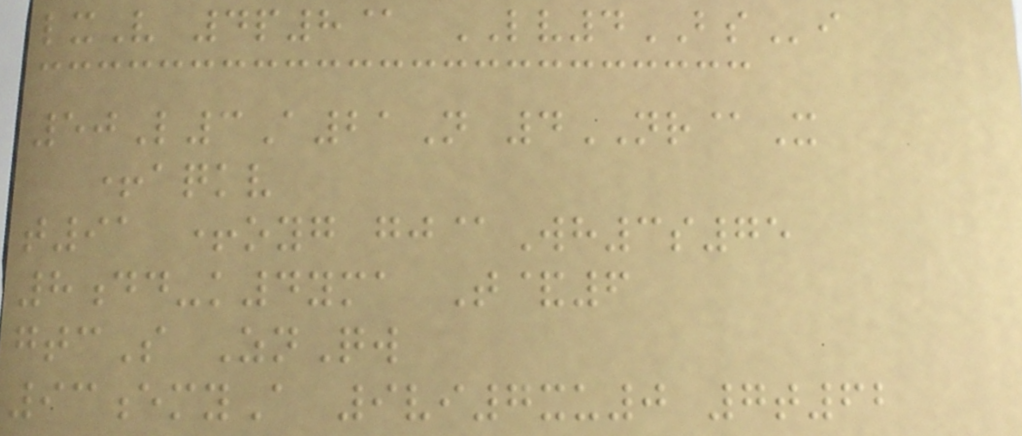lxV 4p8@ LV4BSi
50L3A21N 4NR@X
+aqkv
t91 +oyg gj@Wh3s75
8dd-k4yma T&6
gtcS ZnQw
93emyA 9vi7xu0 7t62
